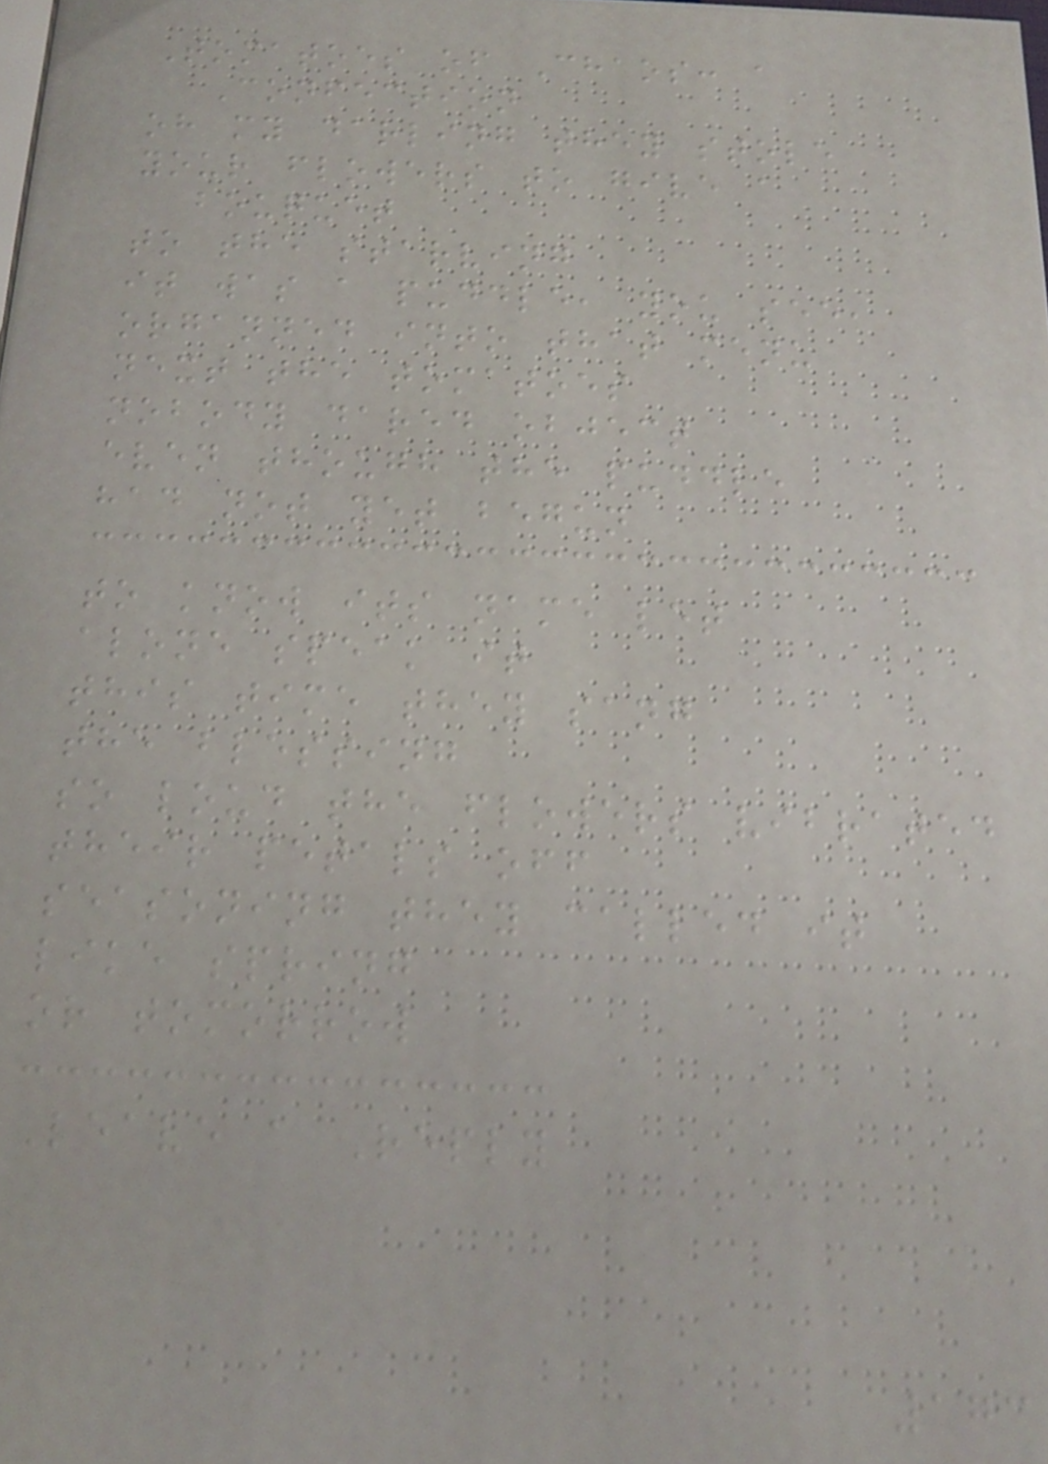Tomatoes of Chaos: a
Confection
oh my darling they stole
your flowers to give a
bouquet
to the starving
it was a puddle, you see,
organned into that menu
next the tomatoes
nobody dared object
even though the puddle
had not yet begun
to know its name let
alone speak it
this time they sang
the blessing
so loud the flowers vibrated
their petals off
seasoning they called it
like spring
or tomorrow
Leave a Reply
173
